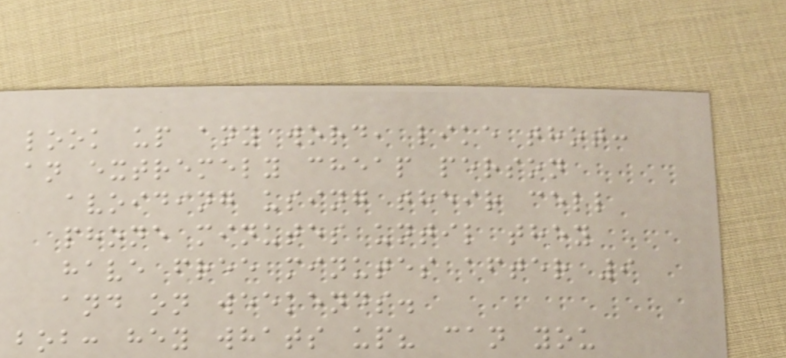look up any word, like thot:
an extremely cheap person
avoiding using their cell
phone minutes until they
have free minutes after 9
and on weekends.
bob: hey whats up? can you
